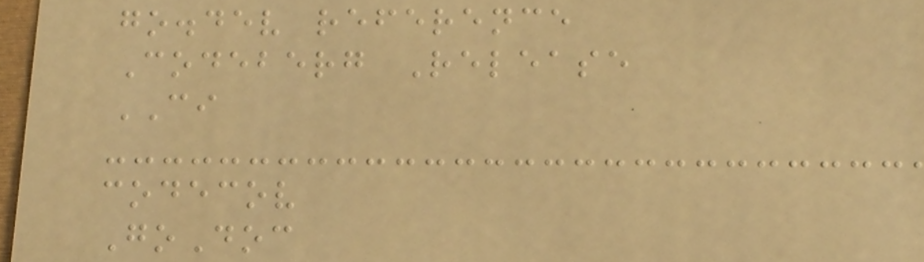go.dev reference
Codeberg Release
CI
codecov
GoDoc
